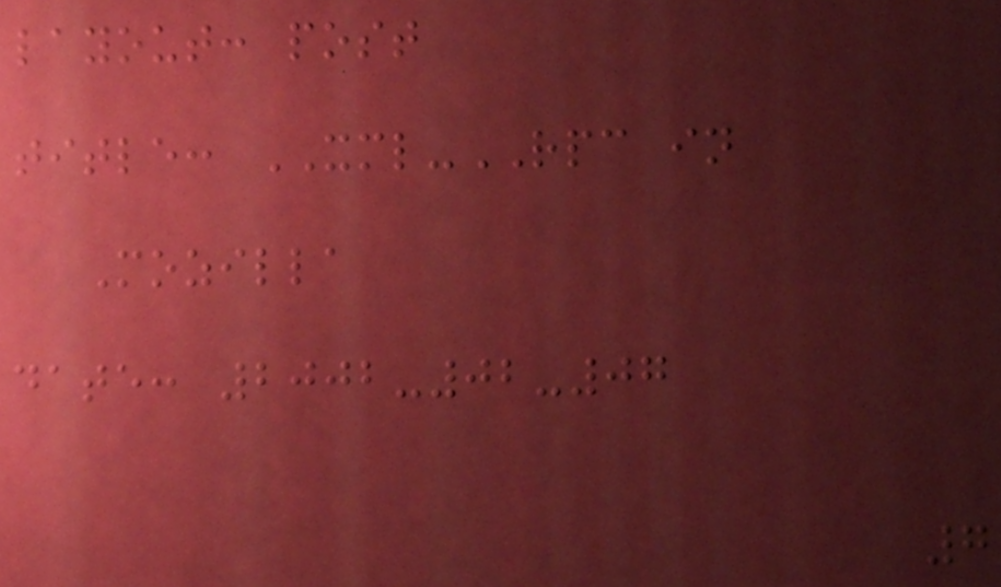layout: post
title: XML-RPC in
Mozilla
date: 2002-02-07
7
